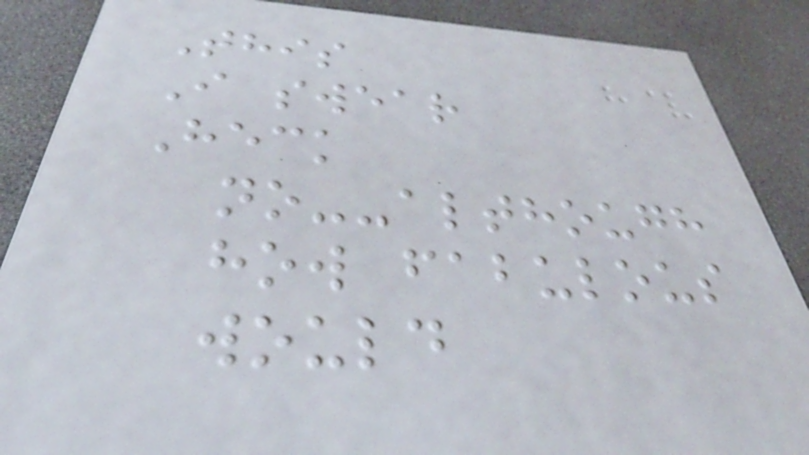This
I swear
Heck
no--although
how fabulous
would
